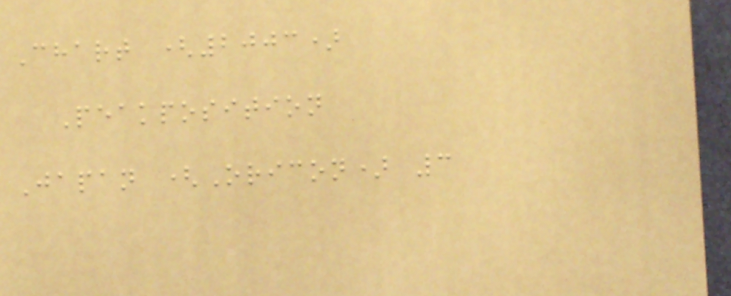Chart (2003)
Peakposition
Japan (Oricon) 3
